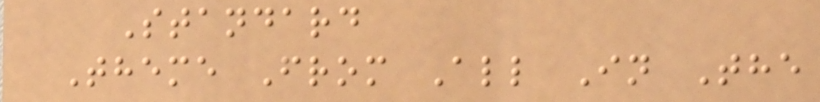Standard
Theme From All In The
